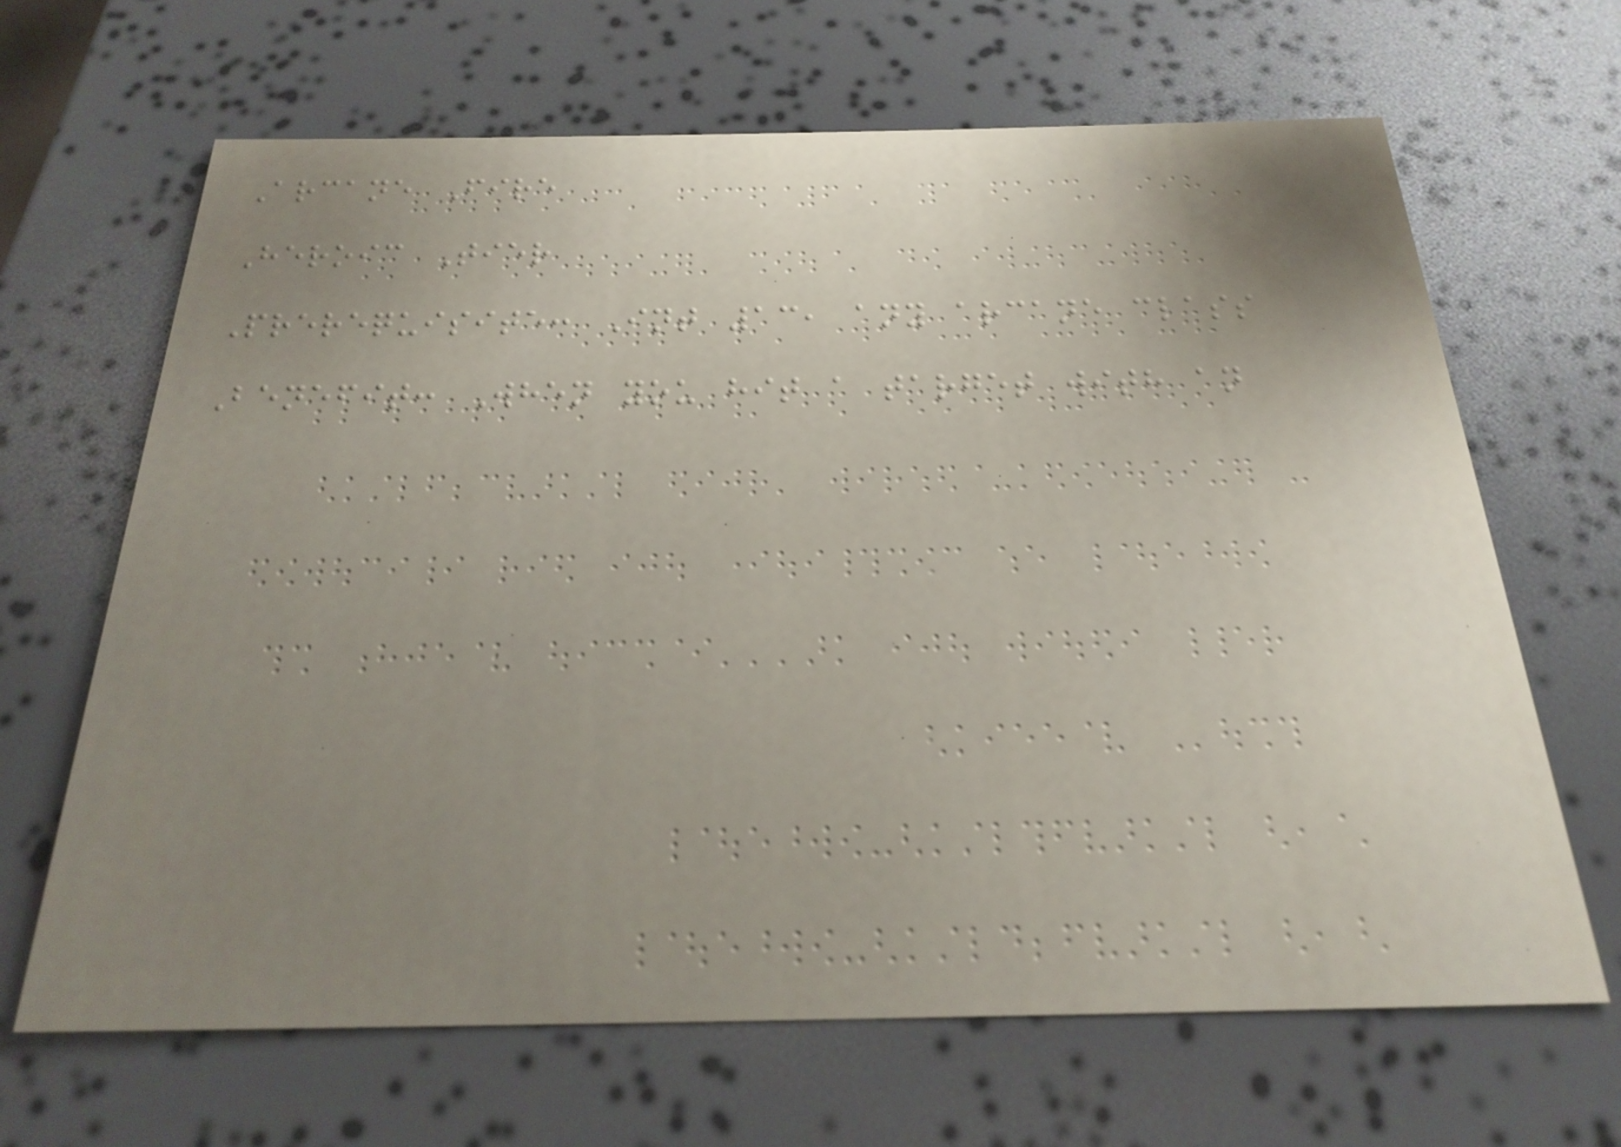Arcane Fire
Heroic Tier
Prerequisite: Int 13, any arcane class
Benefit: When you hit a target with an
